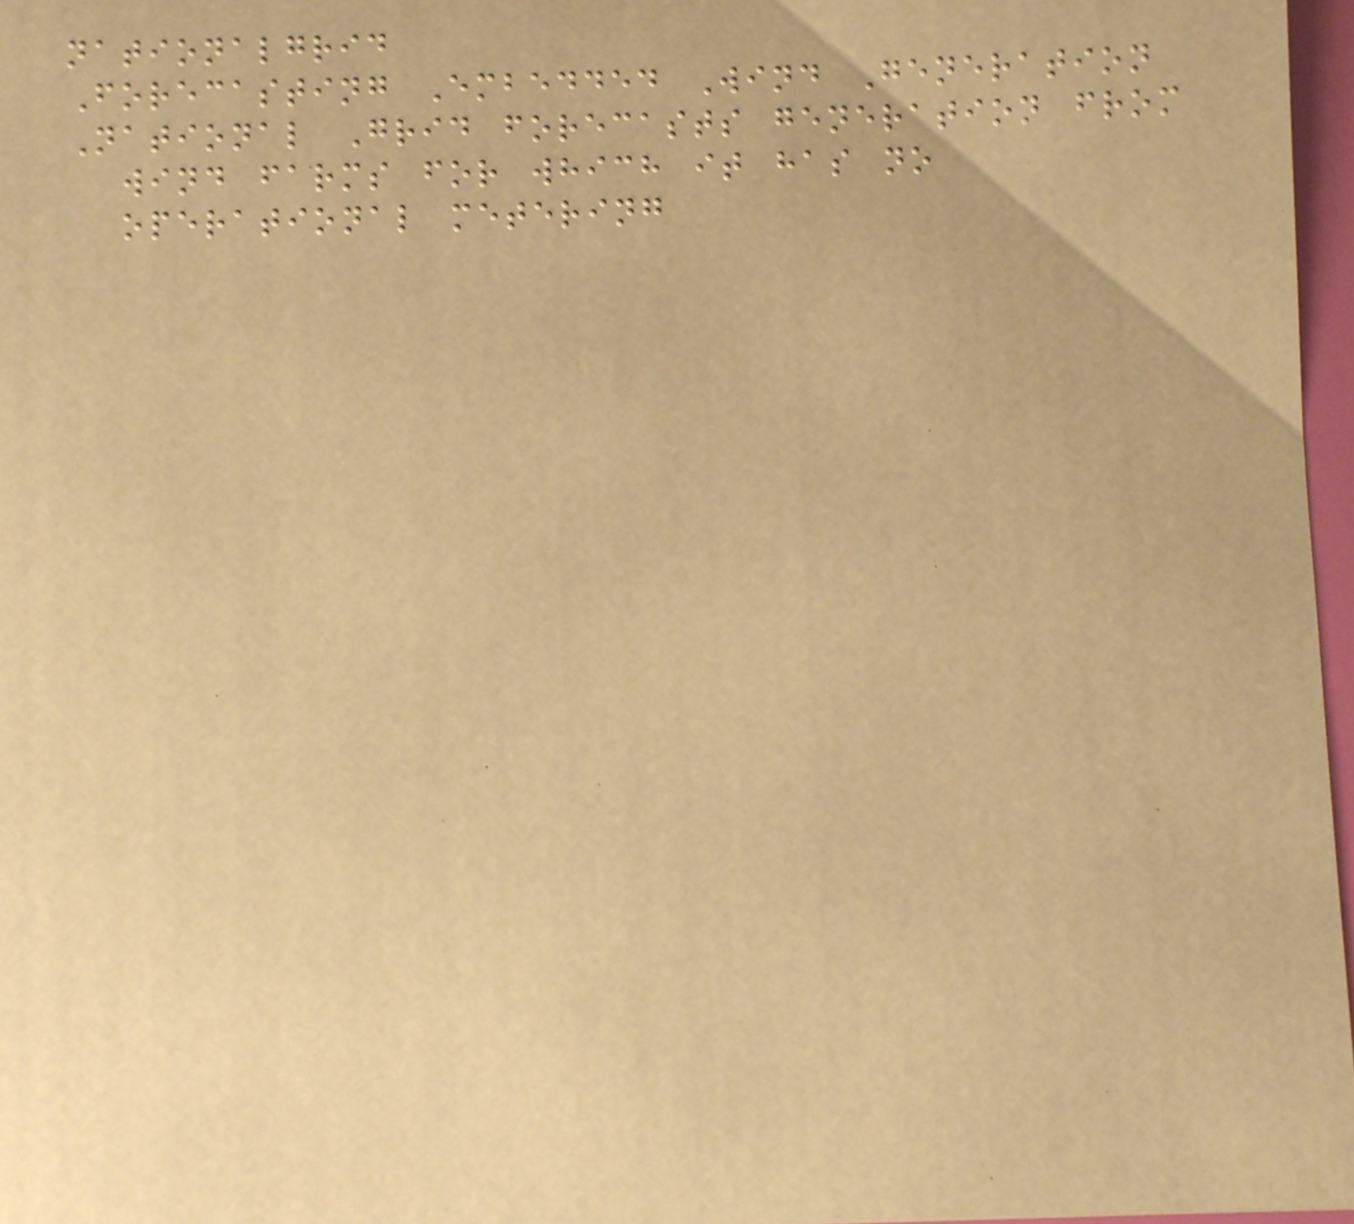nationalgrid
Forecasting Embedded Wind Generation
National Grid forecasts generation from
wind farms for which it has no
operational metering
